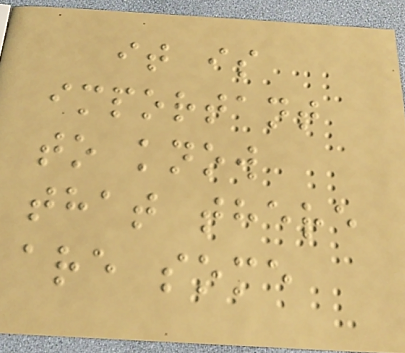it is
important
to know
that there
are some
